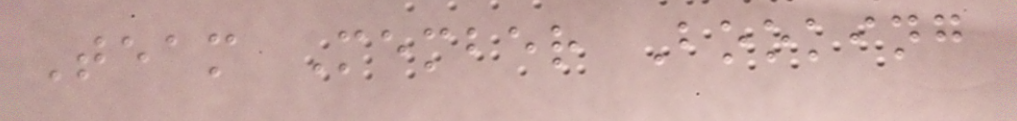Team Member Booking
